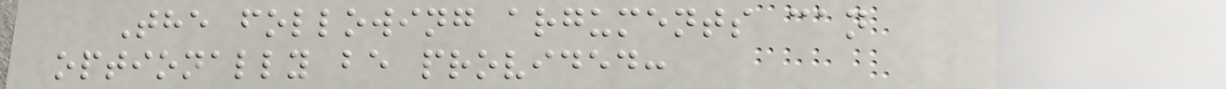The following arguments can
optionally be provided:
